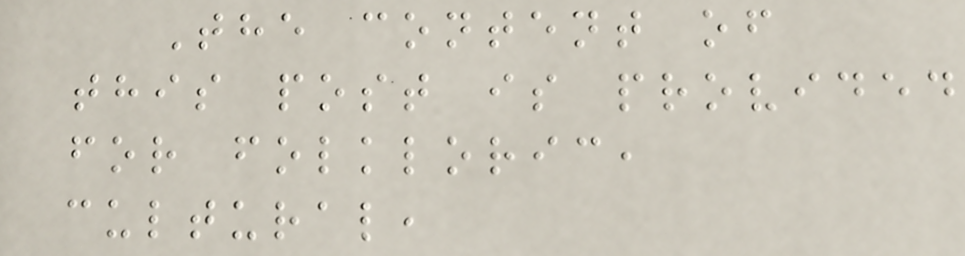The content of
this post is provided
for folkloric,
cultural,
